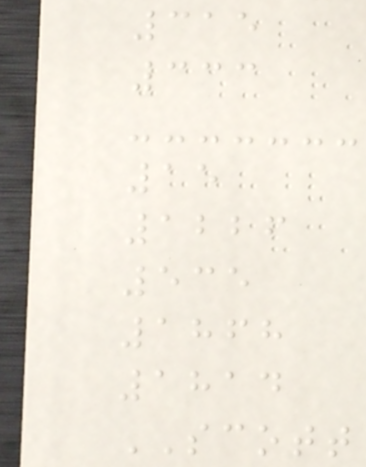315
333
15
1226
535
1868
1814
SCOTT
